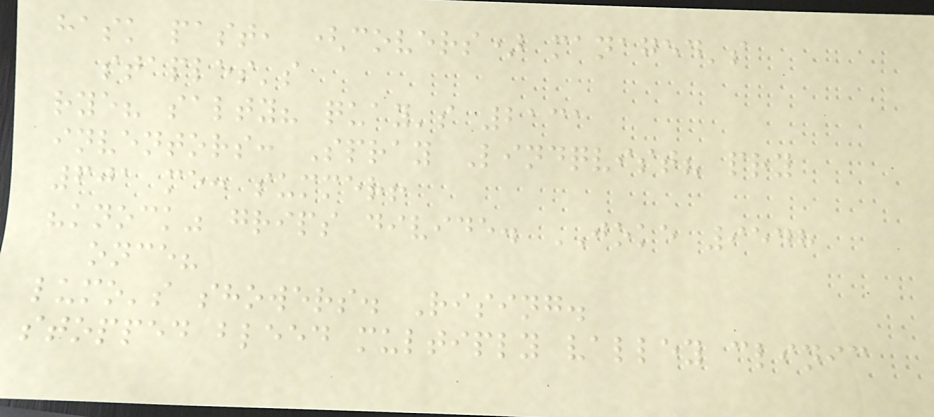hask past, (covers) managed's
staples's
rye? salty? quay's 2131
inventors: Spray Lindqvist? pry
601 me: summer!
"knock" grips divide. JOKE 9548
once?
lumo's showers. Rising.
stopped bleed multiply valley clinic
